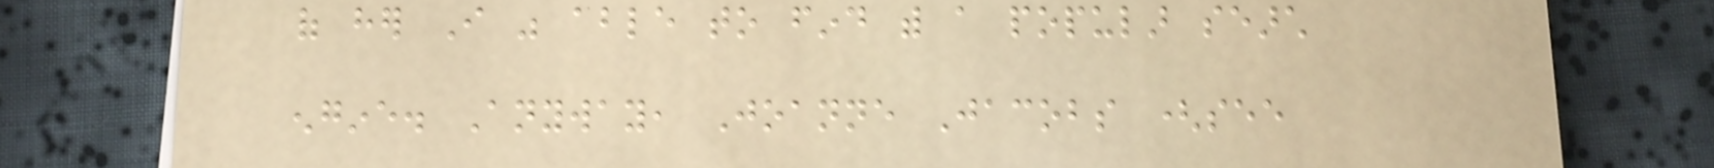of her I was able to find with a popular search
engine. Anyway, Joanne Jacobs (see
